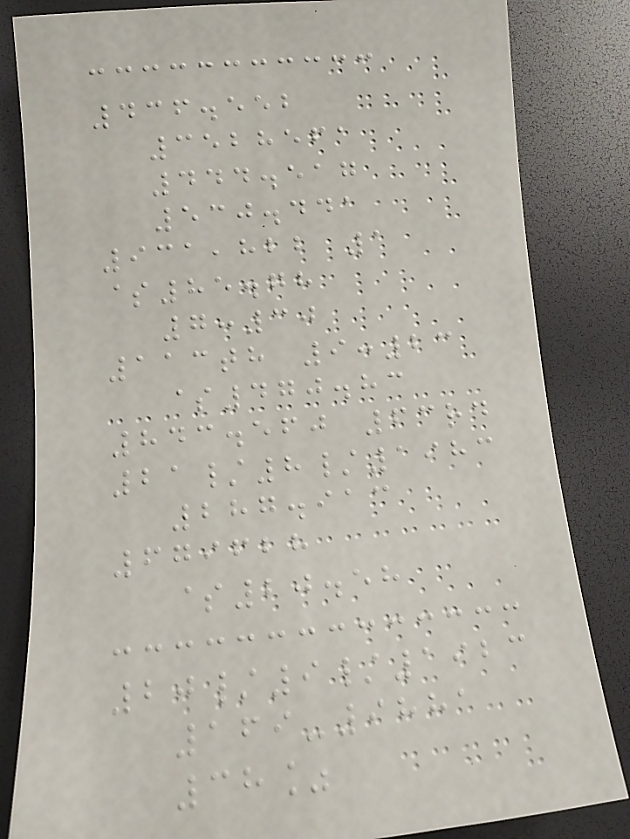436.552
3528561
444.517
530.441
931,822 1
$85.78
7:30
113th 9:23
$470.83
843.560 63rd
21/8/1983
287.913
679628
$20.58
20/9/1923
169-9881
38%
